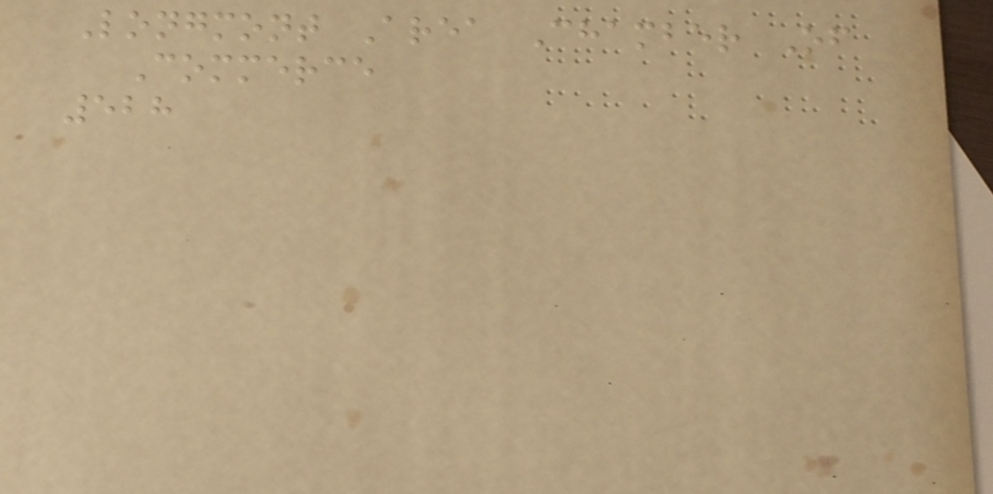Longmont Area Chamber Of
Commerce
528
